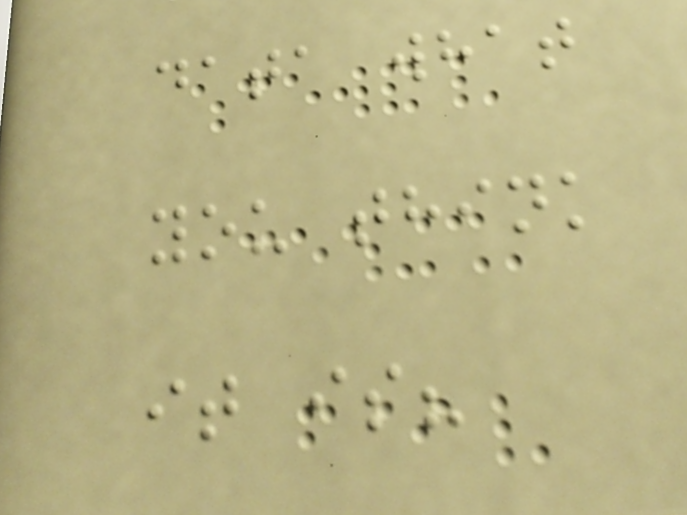data what
you think
it is?
